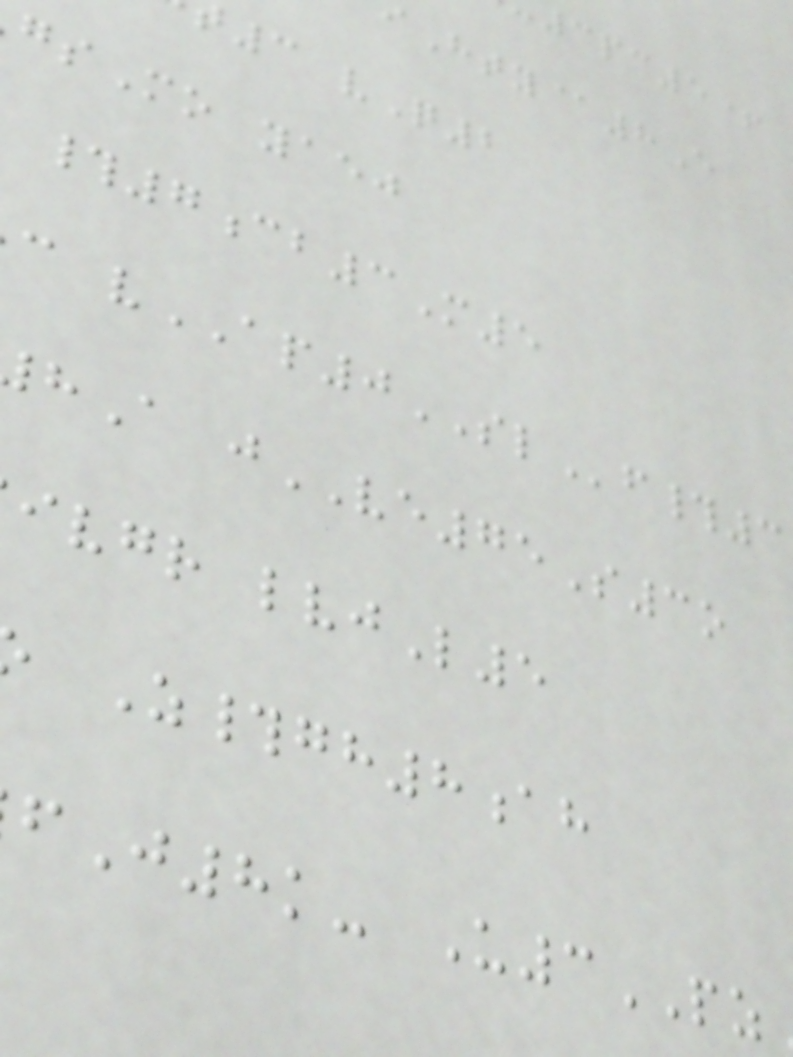3pc5+
iHty@8E
3 vQ2
sMo yaej
#7cb3M5
c vAP0SLf#3
A jVE75S3o
ivgr lvjL5
Z#gh8ah
J8k- U3PZ
